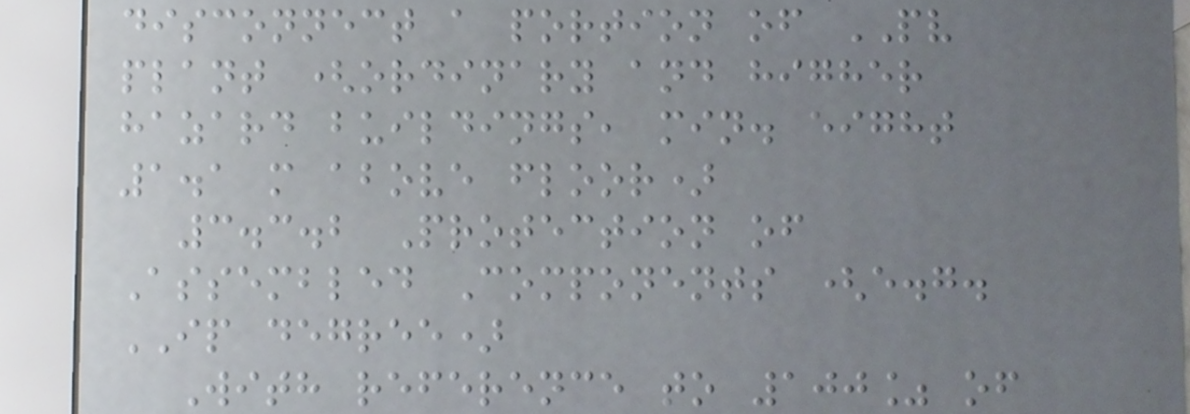disconnect a portion of PV
plant (ordinary and higher
hazard buildings, min. eight
1.1 m above floor)
3.3.2 Protection of
Assembled Components (e.g.
IP degree)
With reference to 100% of
